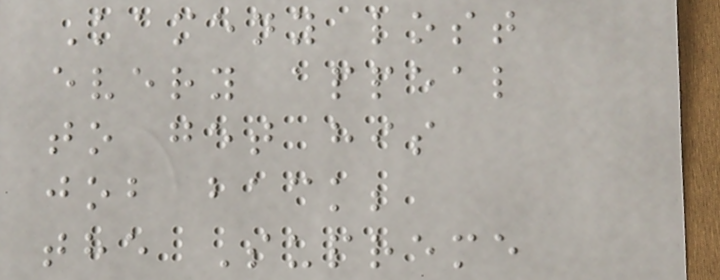Kameny lost
every appeal
to get his
job back;
the Supreme
